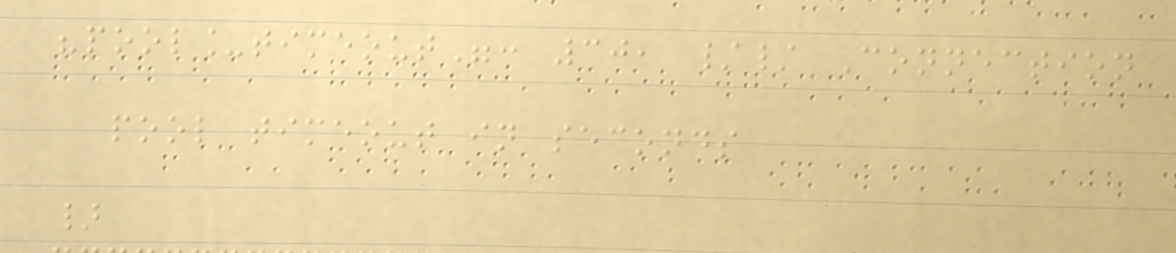"pool_timeout": 30, // Connection
pool timeout in seconds
}
